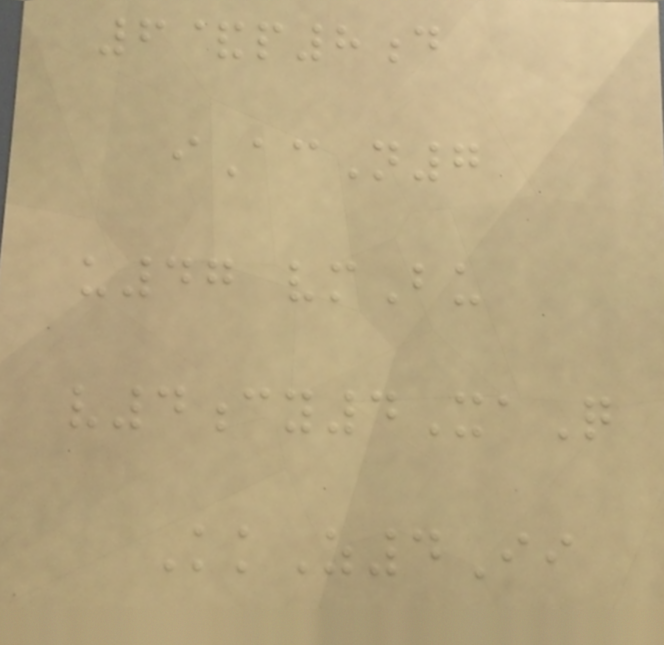6&p8d
iAcN7
u47 vmBu
v4cy4XaQ
KkZ4Ii
